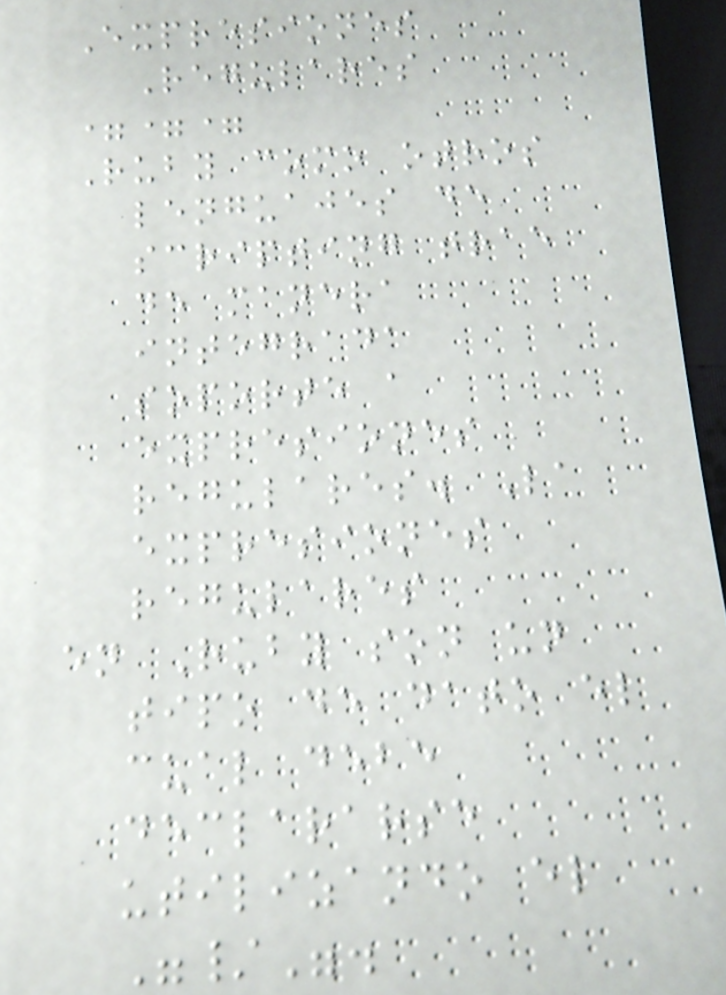Expresiones
Regulares
===
Ruby como otros
lenguajes de
scripting trae
de manera
integrada
soporte a
expresiones
regulares. La
expresiones
regulares
en Ruby son un
tipo de dato el
cual debe
declararse
utilizando el
"/".
